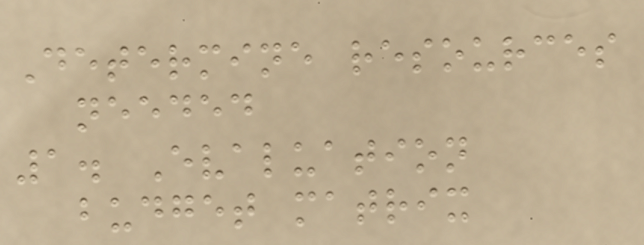Determine resources
needed
1. Evaluation
budget matrix
